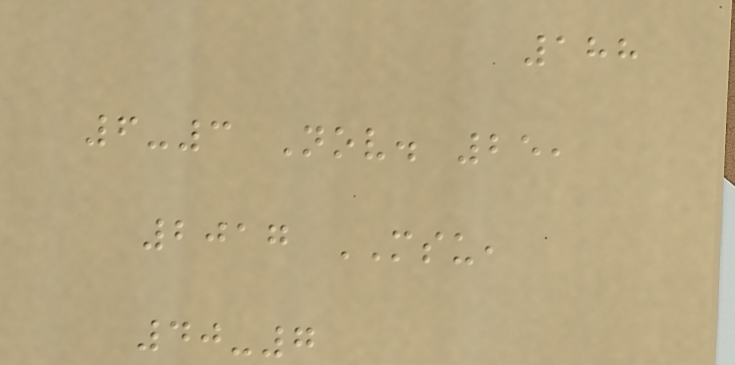188
6-3 Nov. 25,
2017 MSU,
40-7
